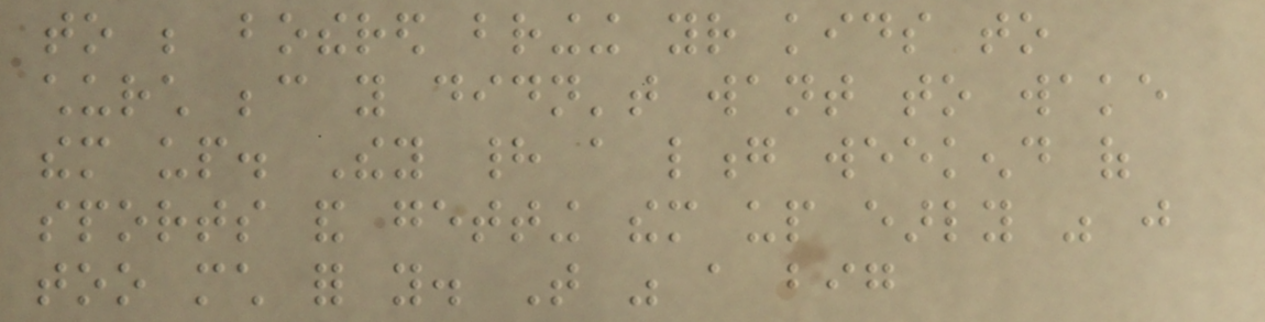to be bothered bringing your kids to
church because you didn't want to wake
them up. They had a long weekend of
sports and getting them up early was just
too much for you. That was a big
